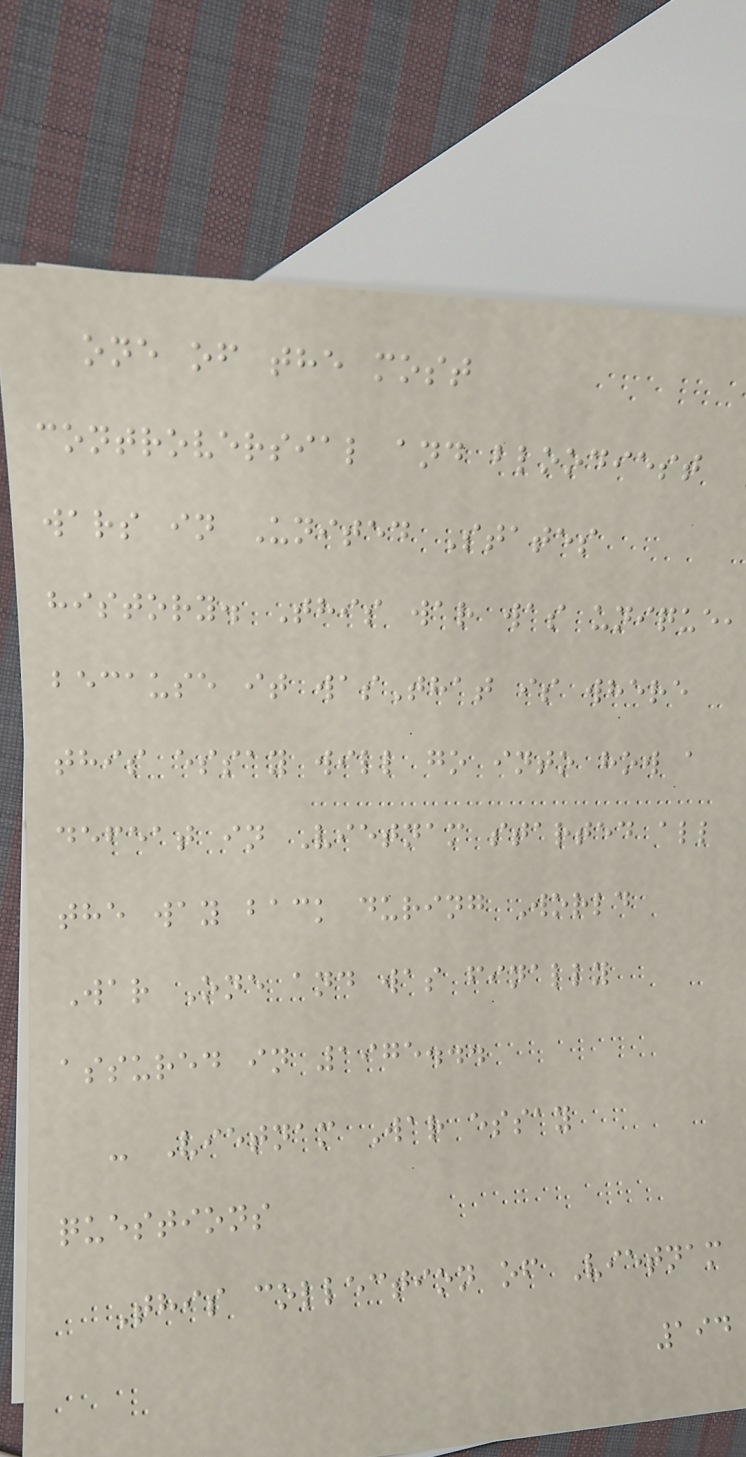one of the most
controversial and bloodiest
wars in United States
history. This war was unique,
because it wasThat is where
this essay will go into how a
defeat in Vietnam started all
the way back during World
War One and was finally
assured in 1975...
- Vietnam War essay
questions
This collection of Vietnam
194
